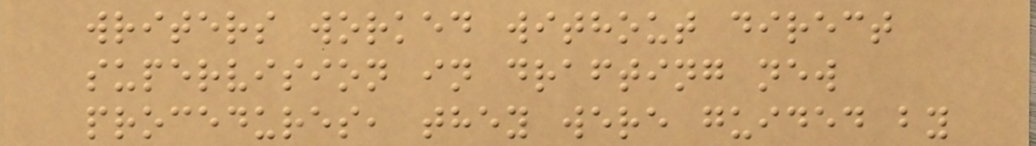writers worked without direct
supervision in drafting new
procedures, they were guided by
